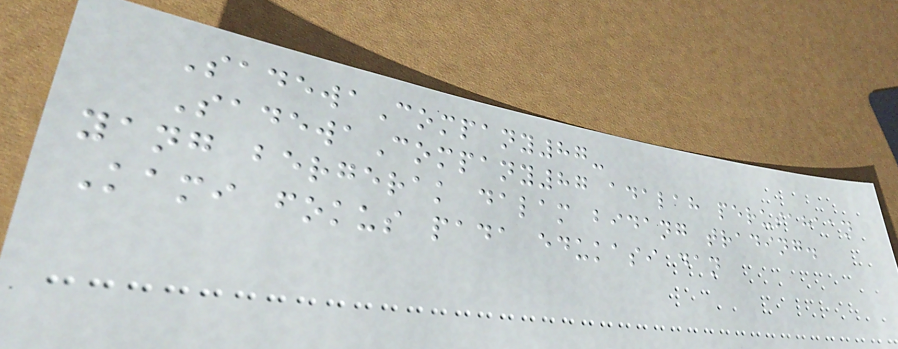SadewaCompany87-
SadewaCompany87 adalah perusahaan
yang bergerak dalam bidang trading.
Kami fokus pada edukasi dan
